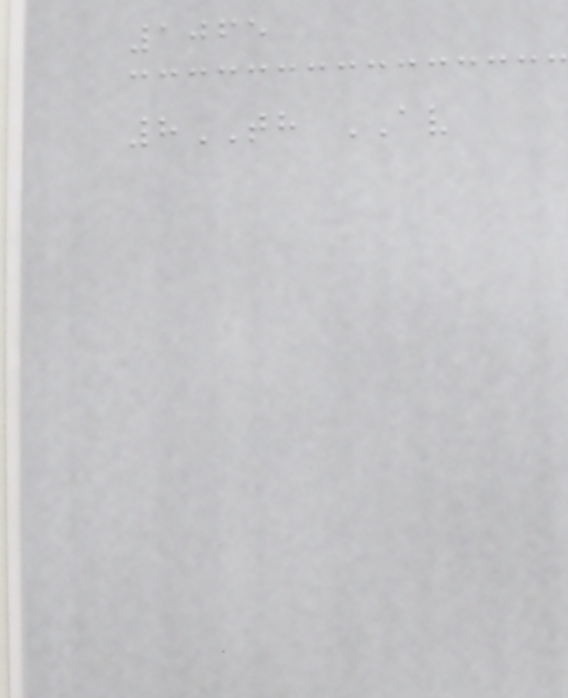1065
8TH AV
